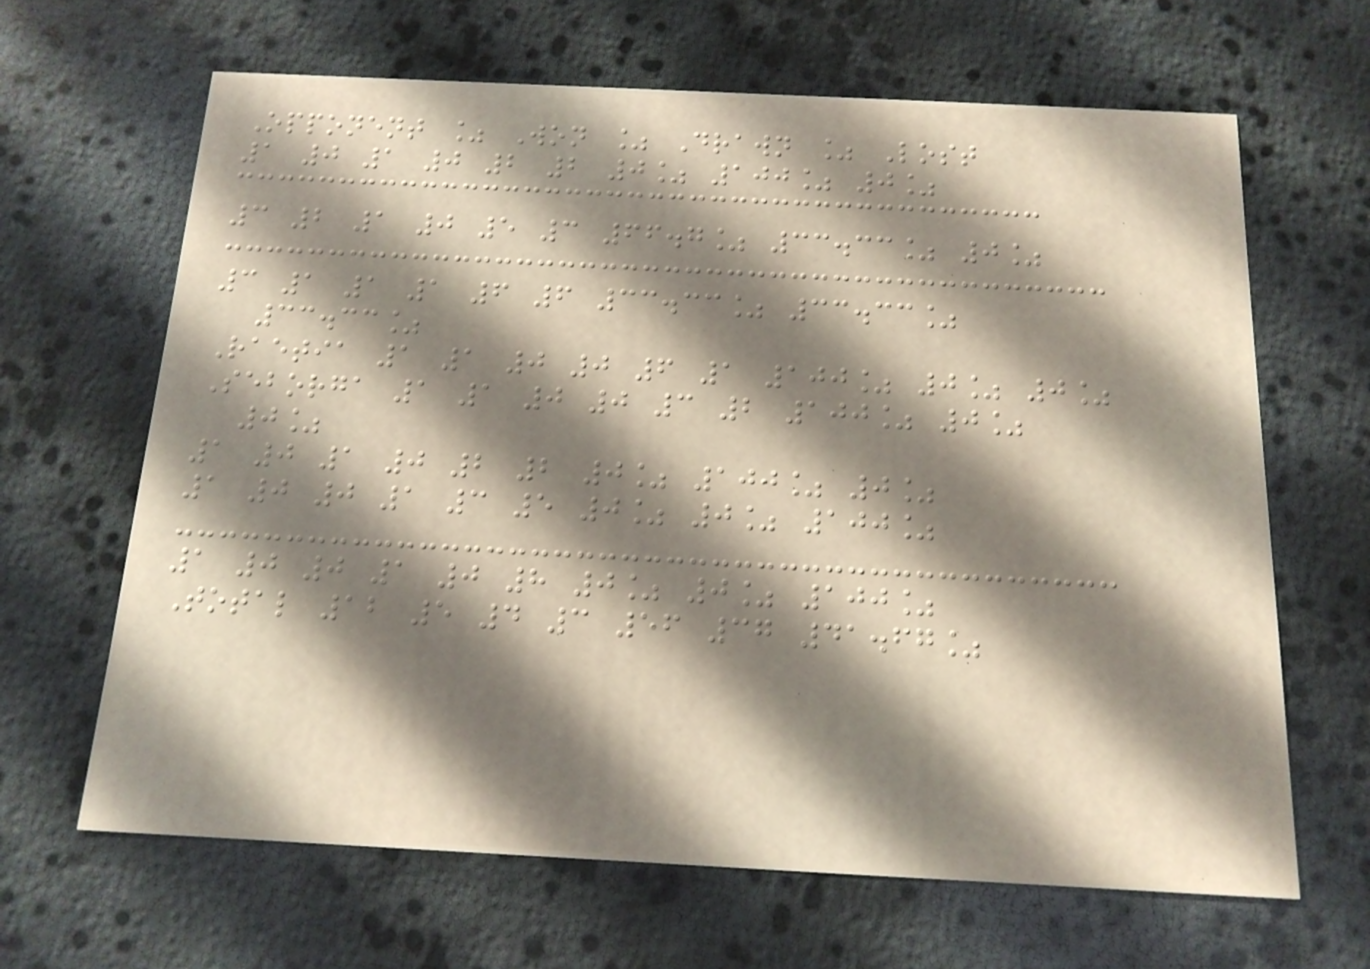Opponent % Won % Drawn % Lost
1 0 1 0 2 2 0% 100% 0%
3 2 1 0 5 3 66.7% 33.33% 0%
3 1 1 1 6 6 33.33% 33.33%
33.33%
Raetia 1 1 0 0 6 1 100% 0% 0%
Seborga 1 1 0 0 3 2 100% 0%
0%
1 0 1 0 2 2 0% 100% 0%
1 0 0 1 3 5 0% 0% 100%
1 0 0 1 0 8 0% 0% 100%
Total 12 5 4 3 56 37 41.67%
